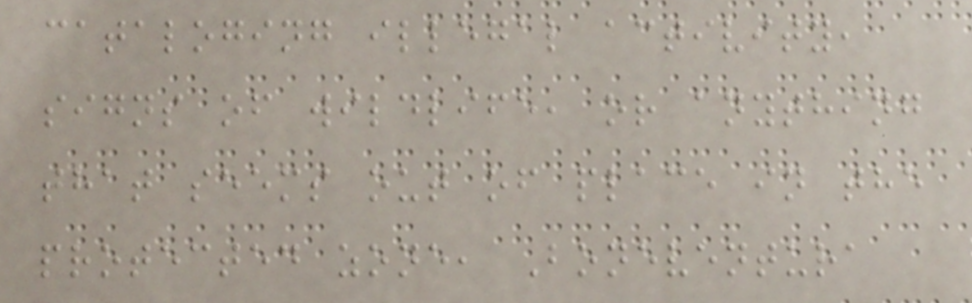cataloging illegal activity,
signs of wildlife, or anything
that seems out of place in the
protected zone, Boneventura
